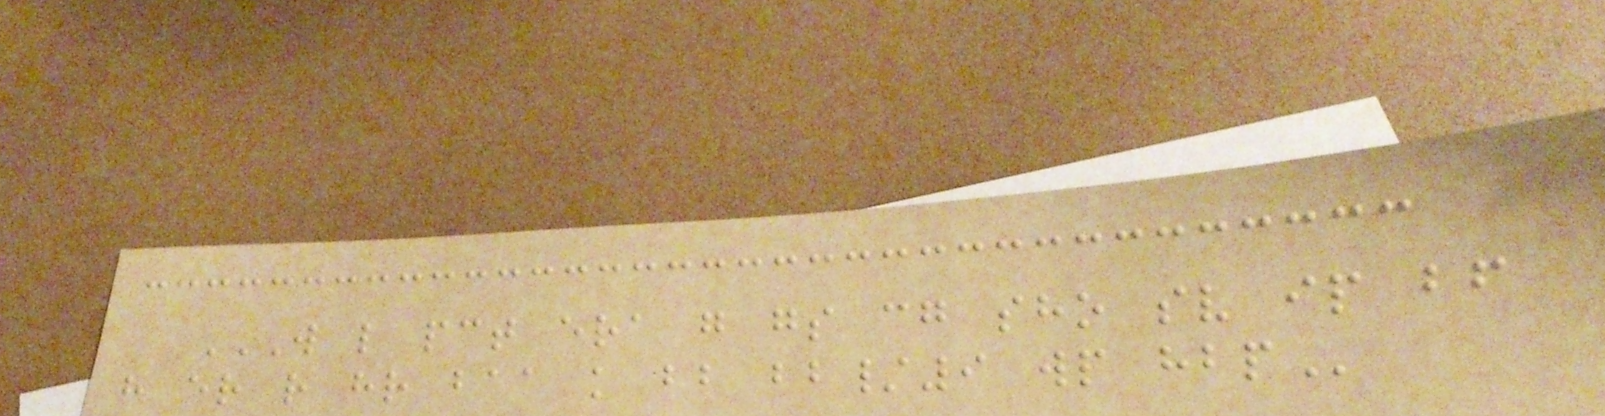W L PCT ERA G GS CG SHO SV IP BF
H ER R HR BAA K BB BB/9 WP HBP
